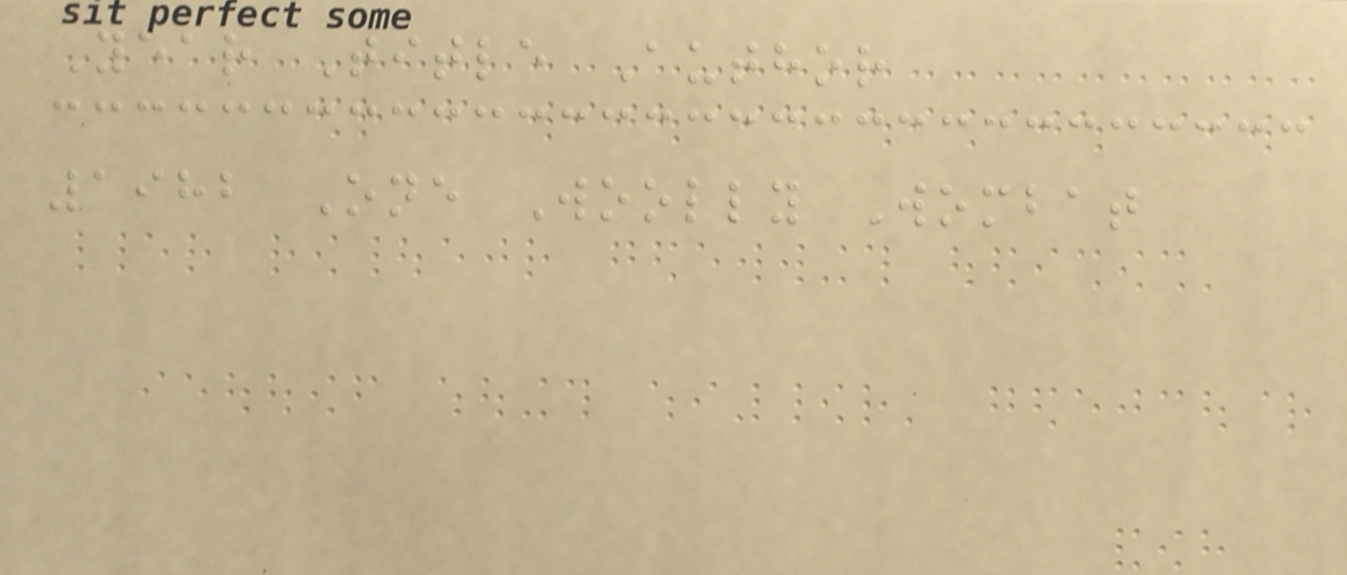Year Title Author
1982 One Woolly Wombat
